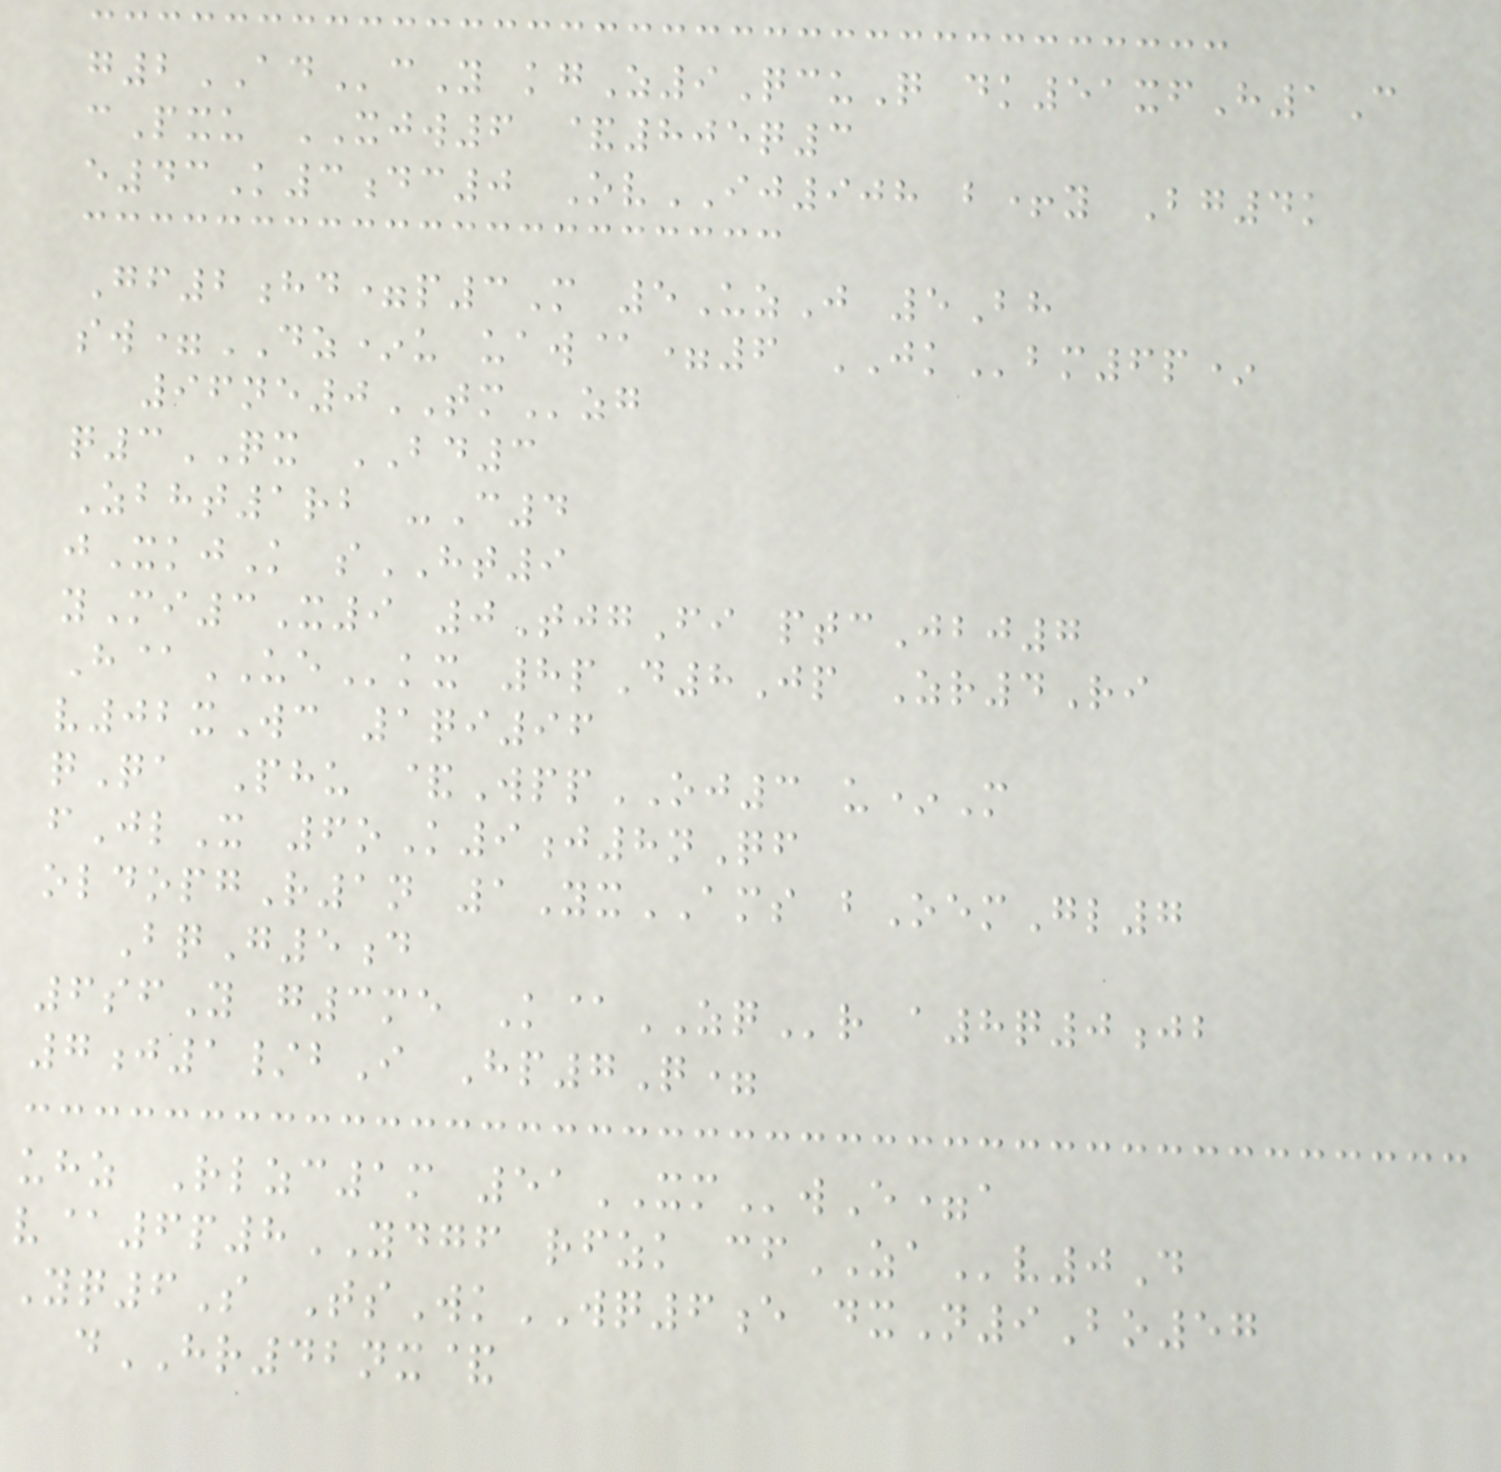g2ADcY kgZ9QcuQ dk51xfH1C
cPxu XJW6 &805q3
e43K3dc0 OvIJ908 b+y Bg4k
Gf2hd=p3M 5UzJ 5Bh
sw=DZ*u uaw@=6 JKbm6p*
96ne0TMzg
q3QX BD3
Zbht1rb -C4
jXkjK sHT9
yMi3X9 0TjgFi ptcJbj7
H@UEkx 8pD8Jp Zr4Ri
v02xWc 1qi96
qQa Phu &WppOJ3 u*M
fJlX 6oK9j8nQf
oldopgR1n 1YxAMS bOemGl7
BqG5d
6sfY g3me K@ZQr a8q0jb
7j1/bI Hp7Q=
uhz Rlzc1m 51XMwE=a
v@6p8YDGF rfzk cfZAv0D
Yq6S TsWkWQ6e dxN9Bo57
dHR42nx&
